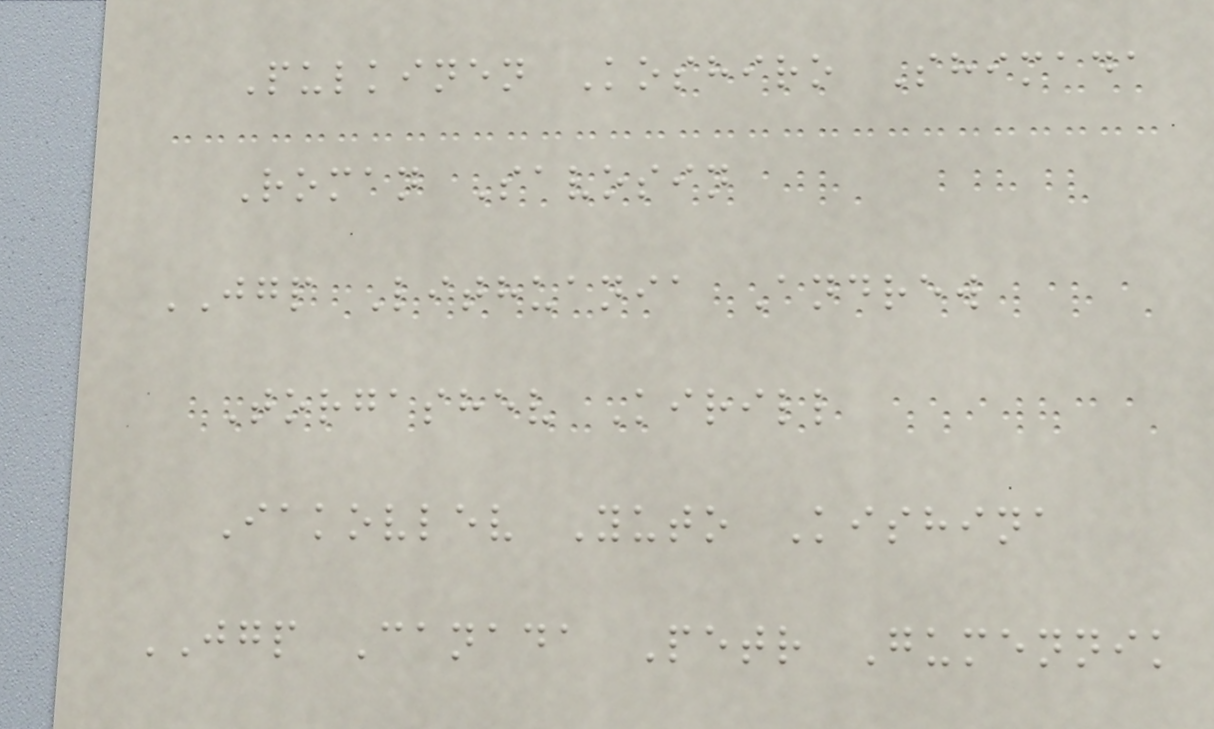Pulkinen Koshiro Shimada
Roman Savosin
JGP Lithuania Andrew
Torgashev Kirill
Iakovlev Yuto Kishina
JGP Canada Petr Gumennik
